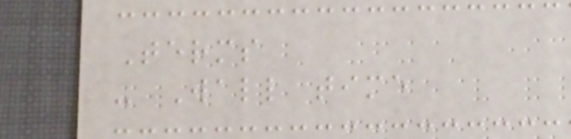Terms
- Wall time
